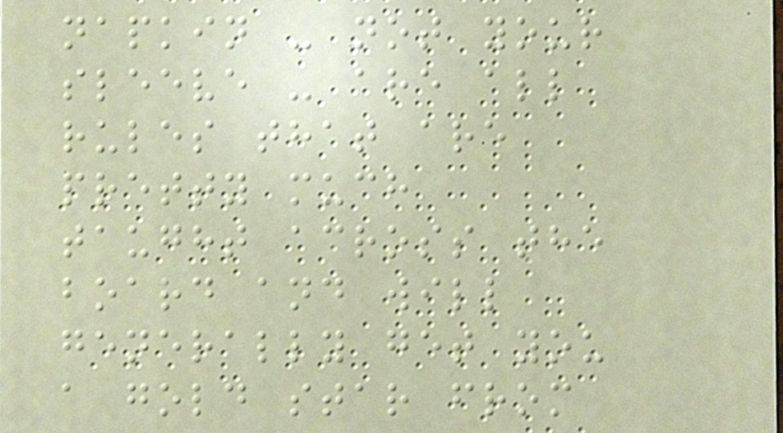napkin - not your
sleeve - are all
rules that are
pretty much
taught across the
board and will
generally get you
a gold star from
